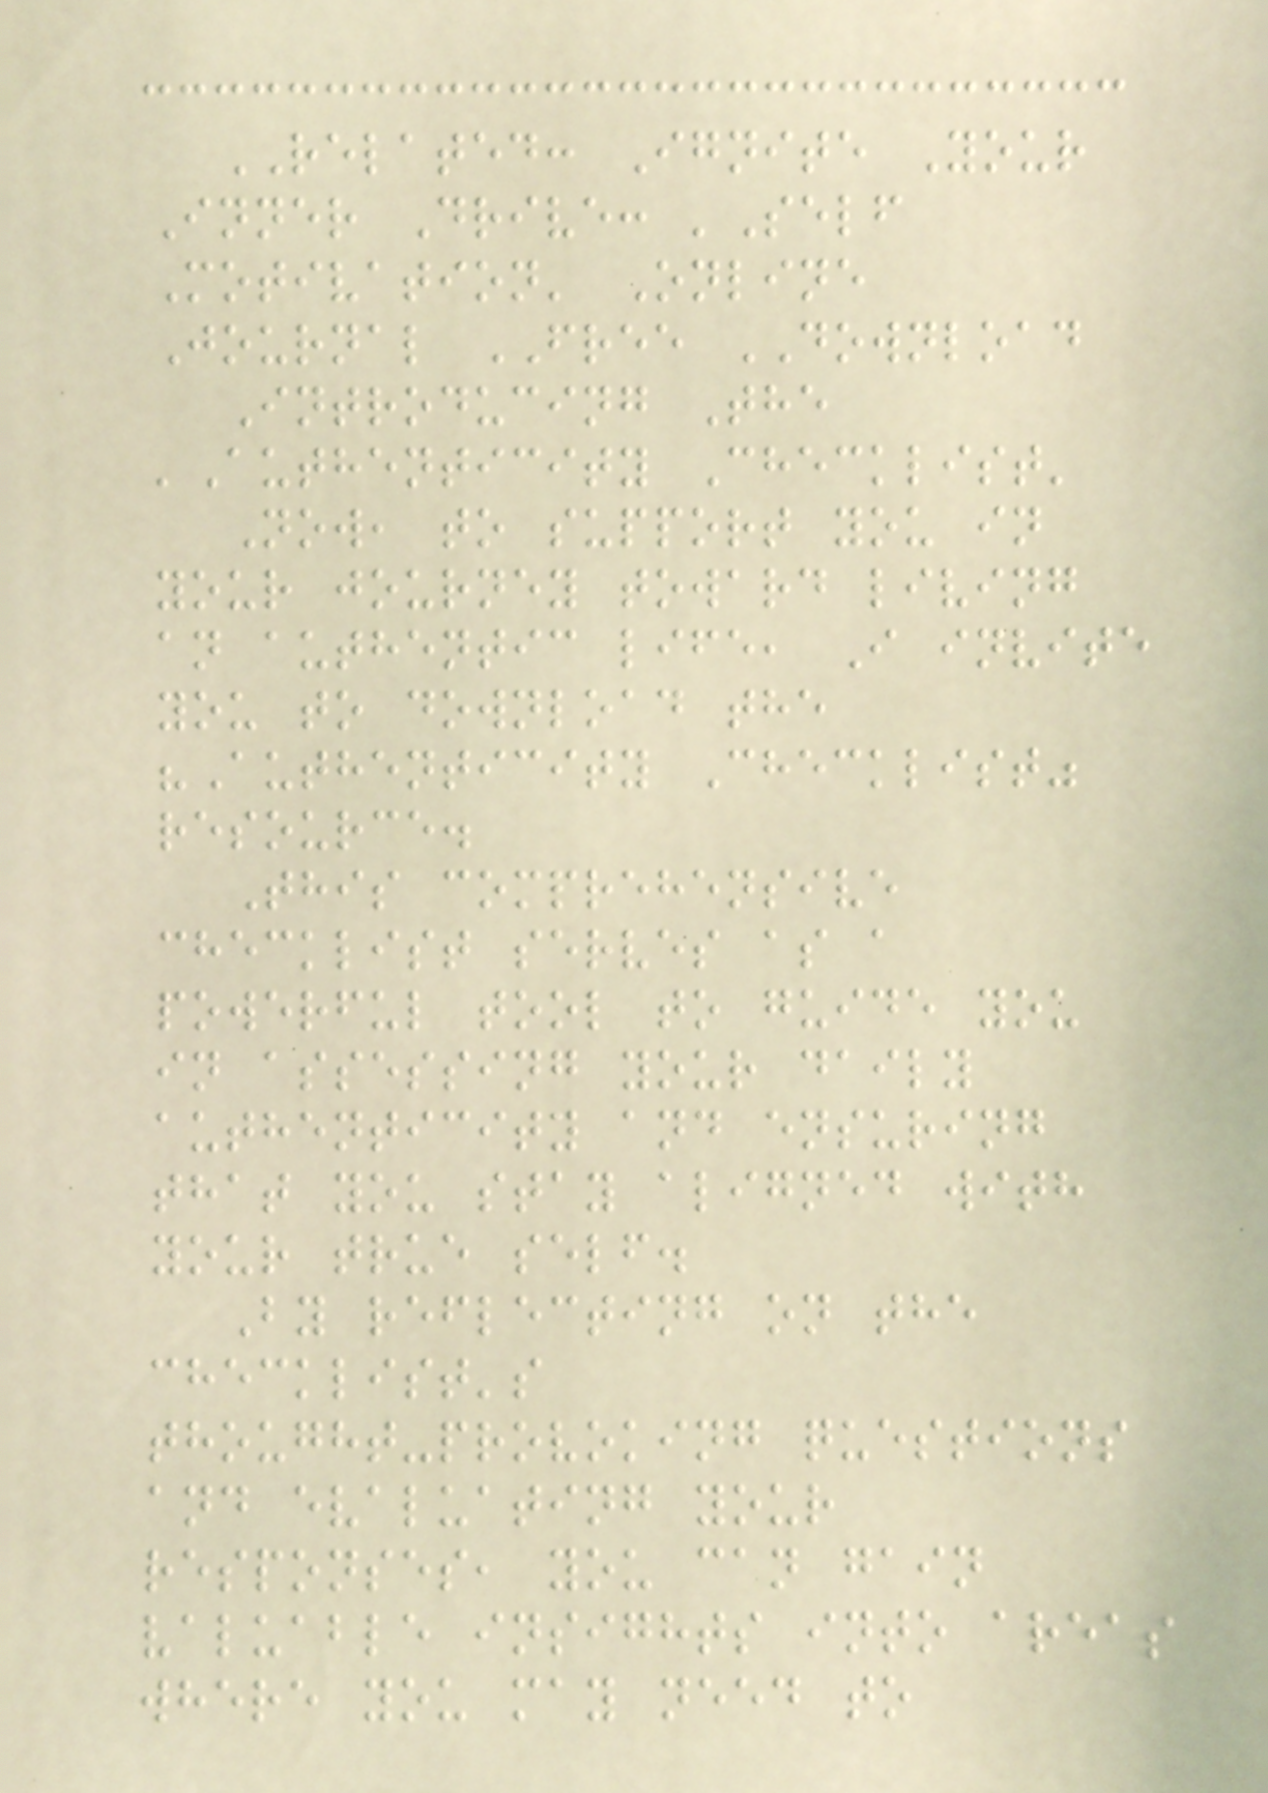RELATED: Ignite Your
Inner Drive: 'Self
Motivation' Online
Journal FREE DOWNLOAD
Introducing The
'Authenticity Checklist'
Now, to support you in
your journey toward living
an authentic life, I invite
you to download the
"Authenticity Checklist"
resource.
This comprehensive
checklist serves as a
powerful tool to guide you
in assessing your daily
authenticity and ensuring
that you stay aligned with
your true self.
By reflecting on the
checklist's
thought-provoking questions
and evaluating your
responses, you can gain
valuable insights into areas
where you may need to
